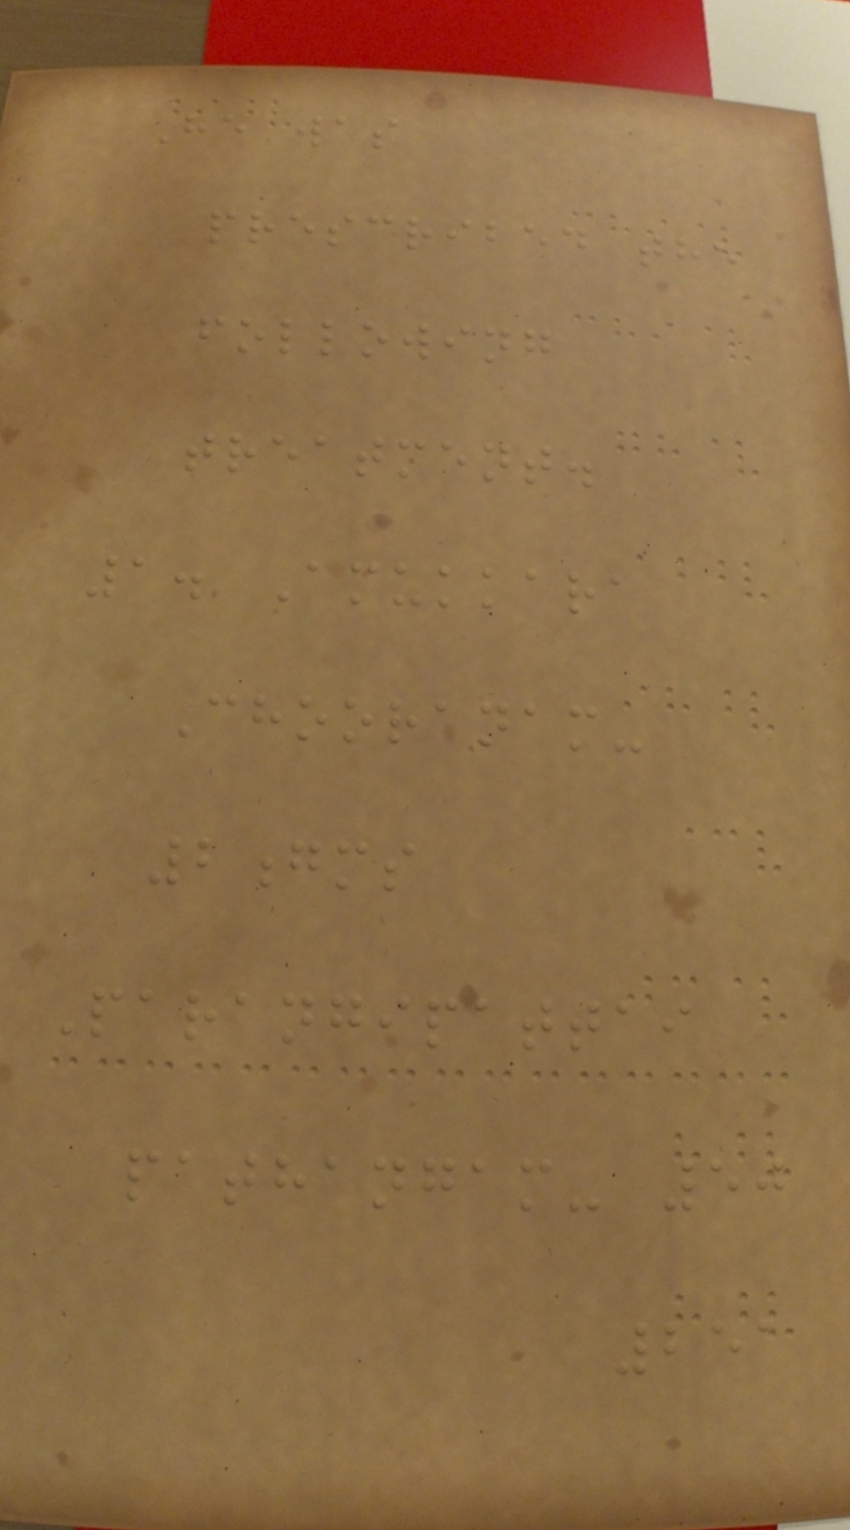He was
prescribed the
following
treatment.
1. Amukkara
Chooranam-
2gms
Parangipattai
pathangam- 50
251
